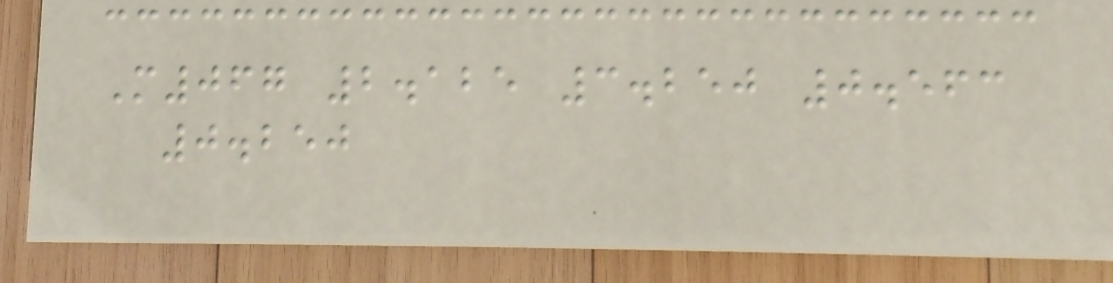M067 2.125 3.250 0.563
0.250
